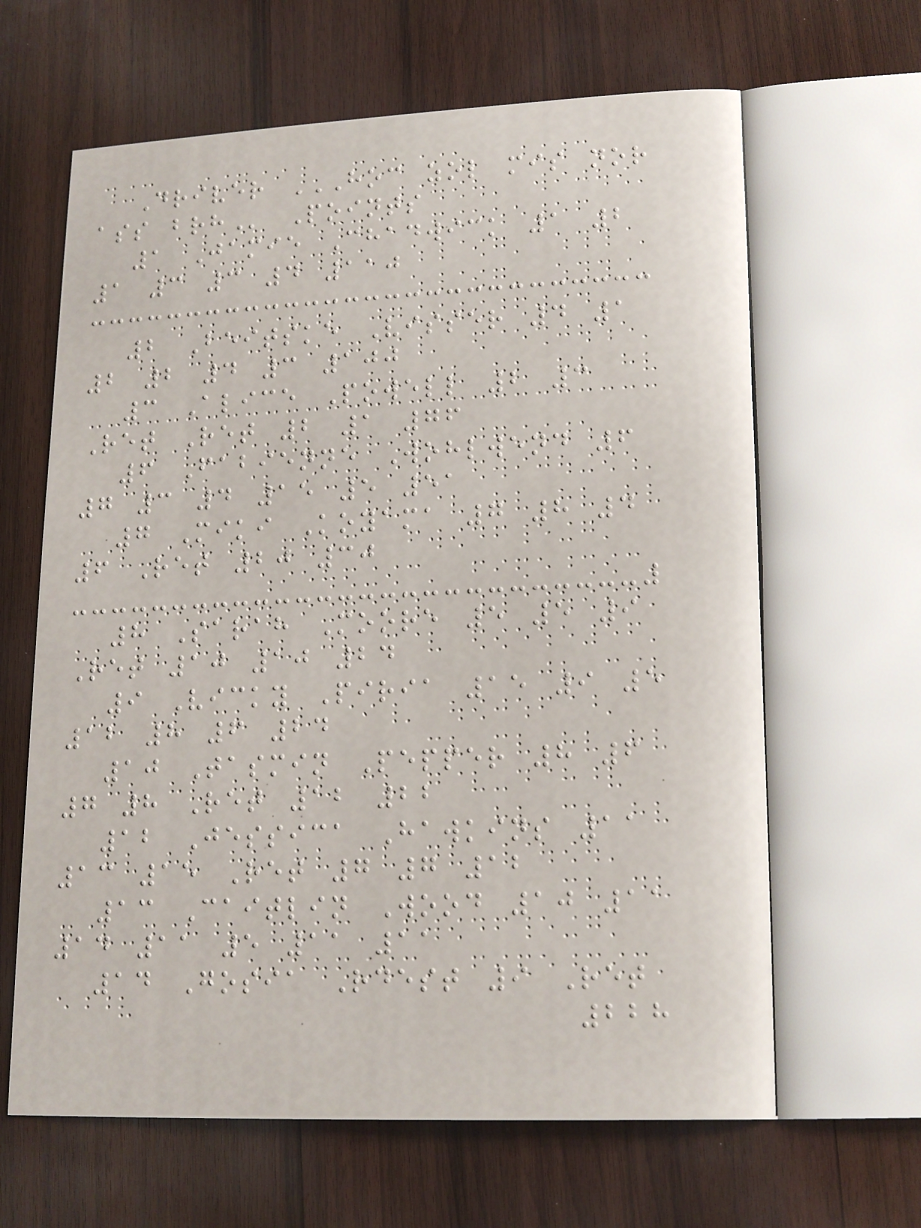Driver HOC ZOL MIS NOR
ASS BRH Points
1 Jamie Chadwick 1 2
1 3 3 4 110
2 Beitske Visser 4 1
2 2 4 3 100
3 Alice Powell 2 3
Ret Ret 2 1 76
6 Fabienne Wohlwend 6
7 3 4 15 5 51
7 Miki Koyama 7 8 4
6 Ret 20 30
8 Sarah Moore 5 5 9
Ret 10 10 24
9 Vicky Piria 15 9 5
12 8 6 24
10 Tasmin Pepper 8 6
7 8 Ret 12 22
12 Jessica Hawkins 11
13 15 Ret 7 7 12
13 Caitlin Wood 10 11
14 11 5 11 11
14 Gosia Rdest 9 Ret
228
